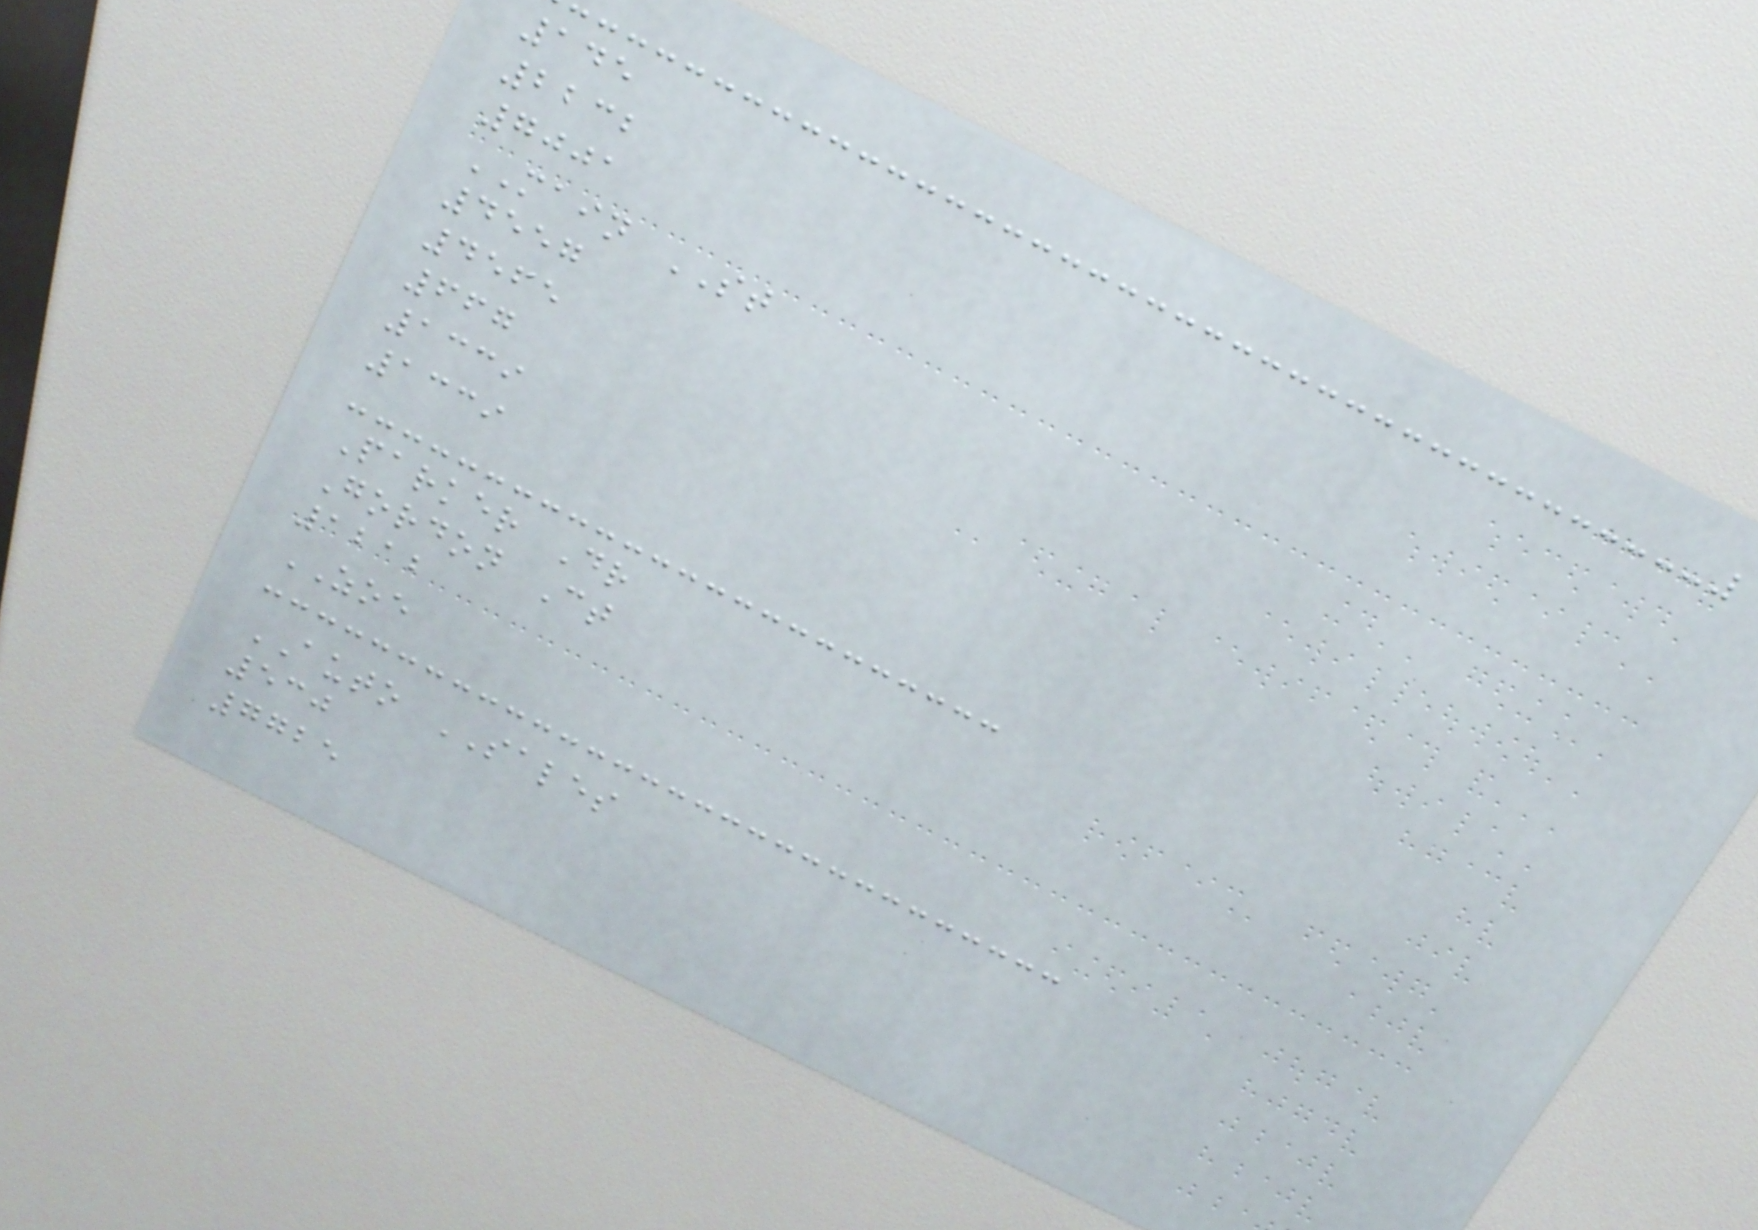145
2232
7001
MAIN ST
4557
4565
667
1339
1339
Parker Dr
Gordon Ct
1212
ZOE
AUTO SALES
530
7725
